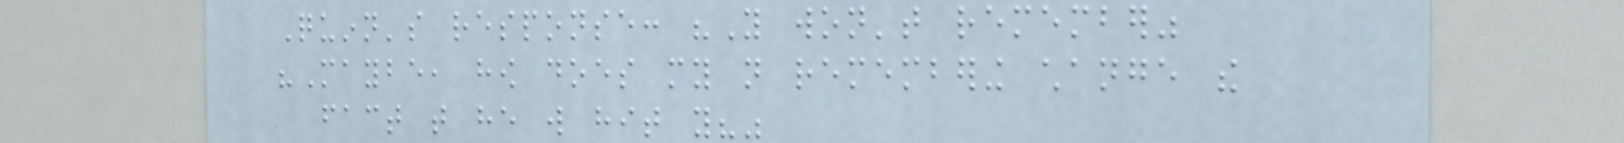Quinn's response: "You won't remember"
"Maybe, how does my not remembering change the
fact that he will hit you?"
